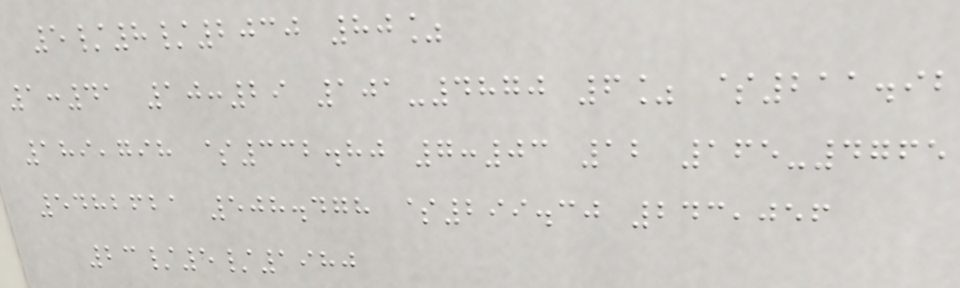5/8/2030 80%
1:41 10:29 101-4870 6% $211.92
189,798 $332.80 7:03 12 165-4765
5482621 508.478 $299.30 243,056
23/5/1980
